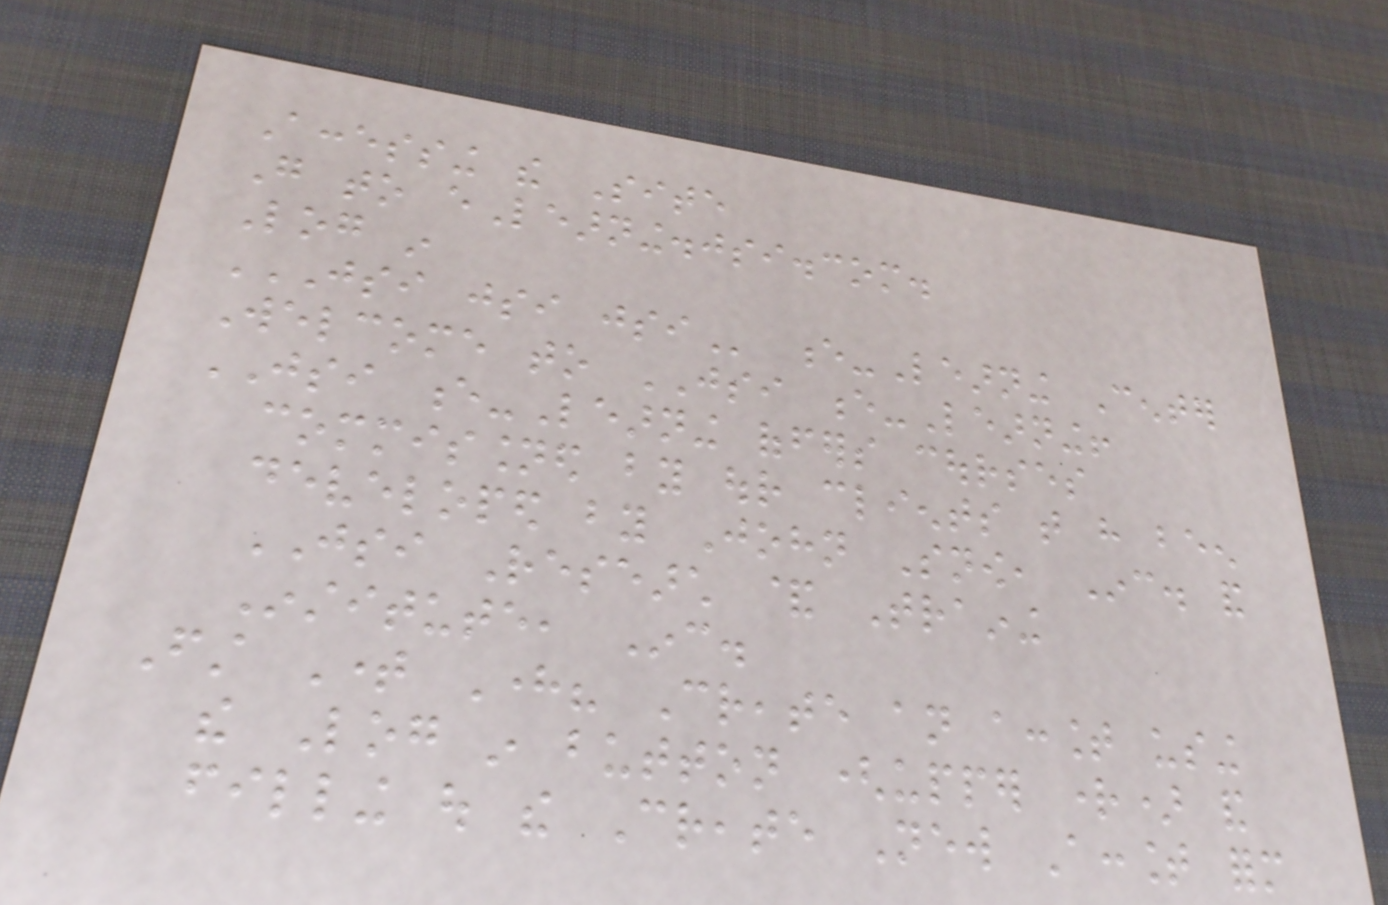Accessing the Site
Go to eLearning.jsi.com.
Log in
JSI JSI JSI e-Learning Center
Welcome to JSI e-Learning!
JSI e-Learning offers courses
commissioned by our clients that have been
developed by John Snow, Inc. and
JSI Research & Training
Institute, Inc.
First Time Here? Create an account using
the Log in button (upper right) and
filling out the Create New Account form
